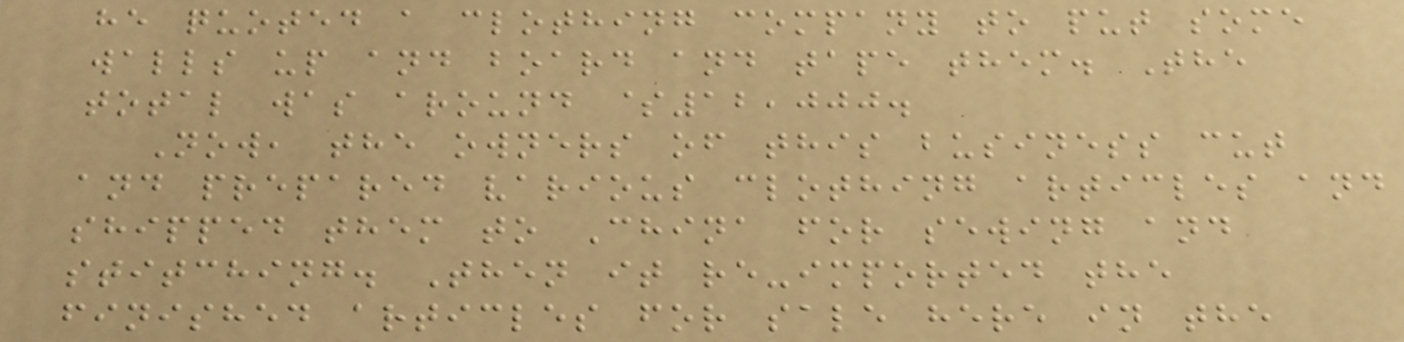he quoted a clothing company to put some
walls up and board and tape them. The
total was around $12,000.
Now, the owners of this business cut
and prepared various clothing articles and
shipped them to China for sewing and
stitching. Then it re-imported the
finished articles for sale here in the
